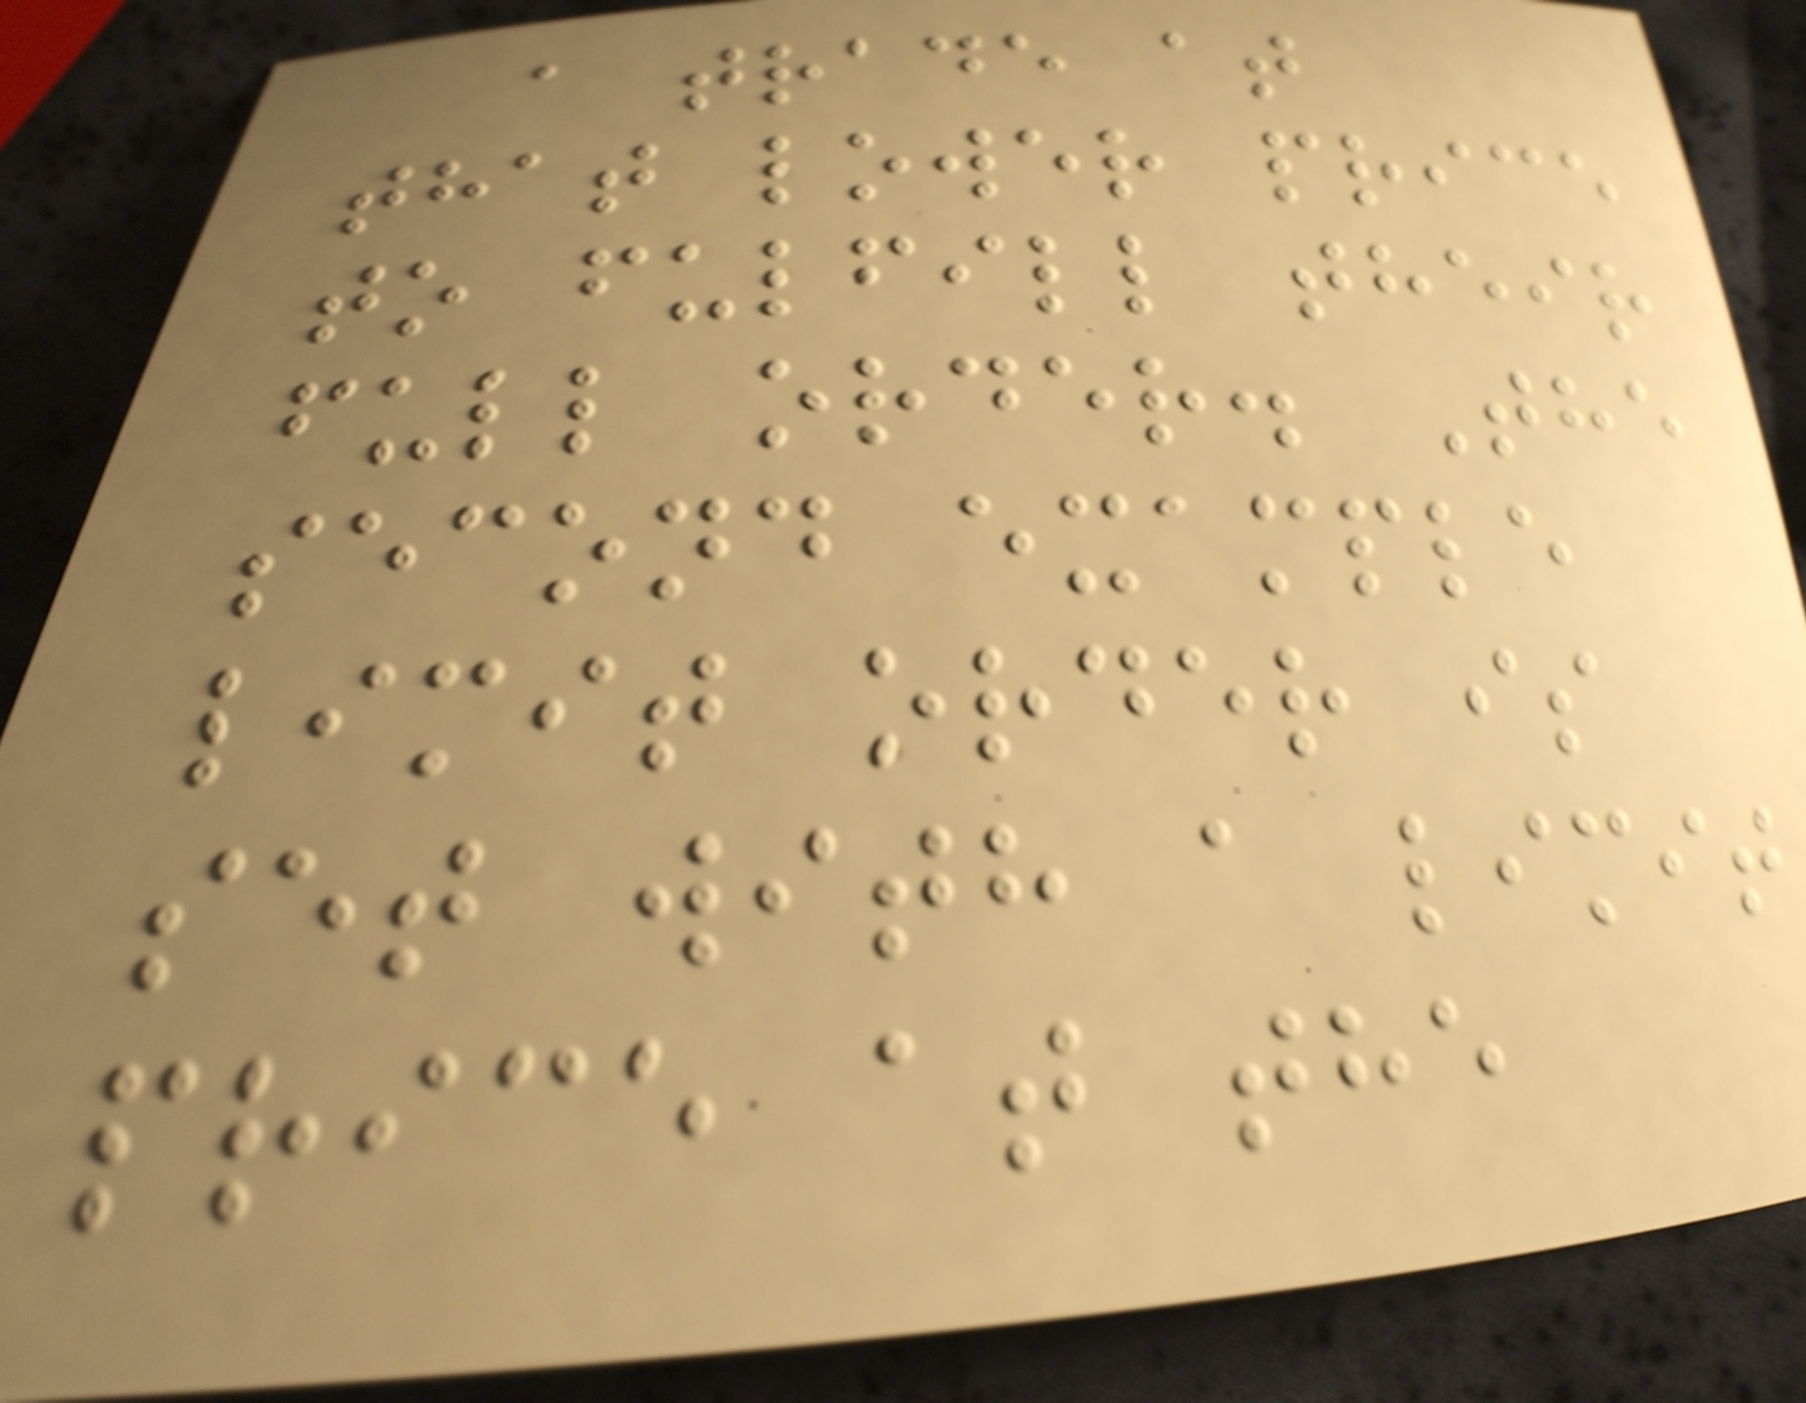a trade at
that lower price
to fulfill their
full order. The
second example
limit order is
set with a limit
price at the
